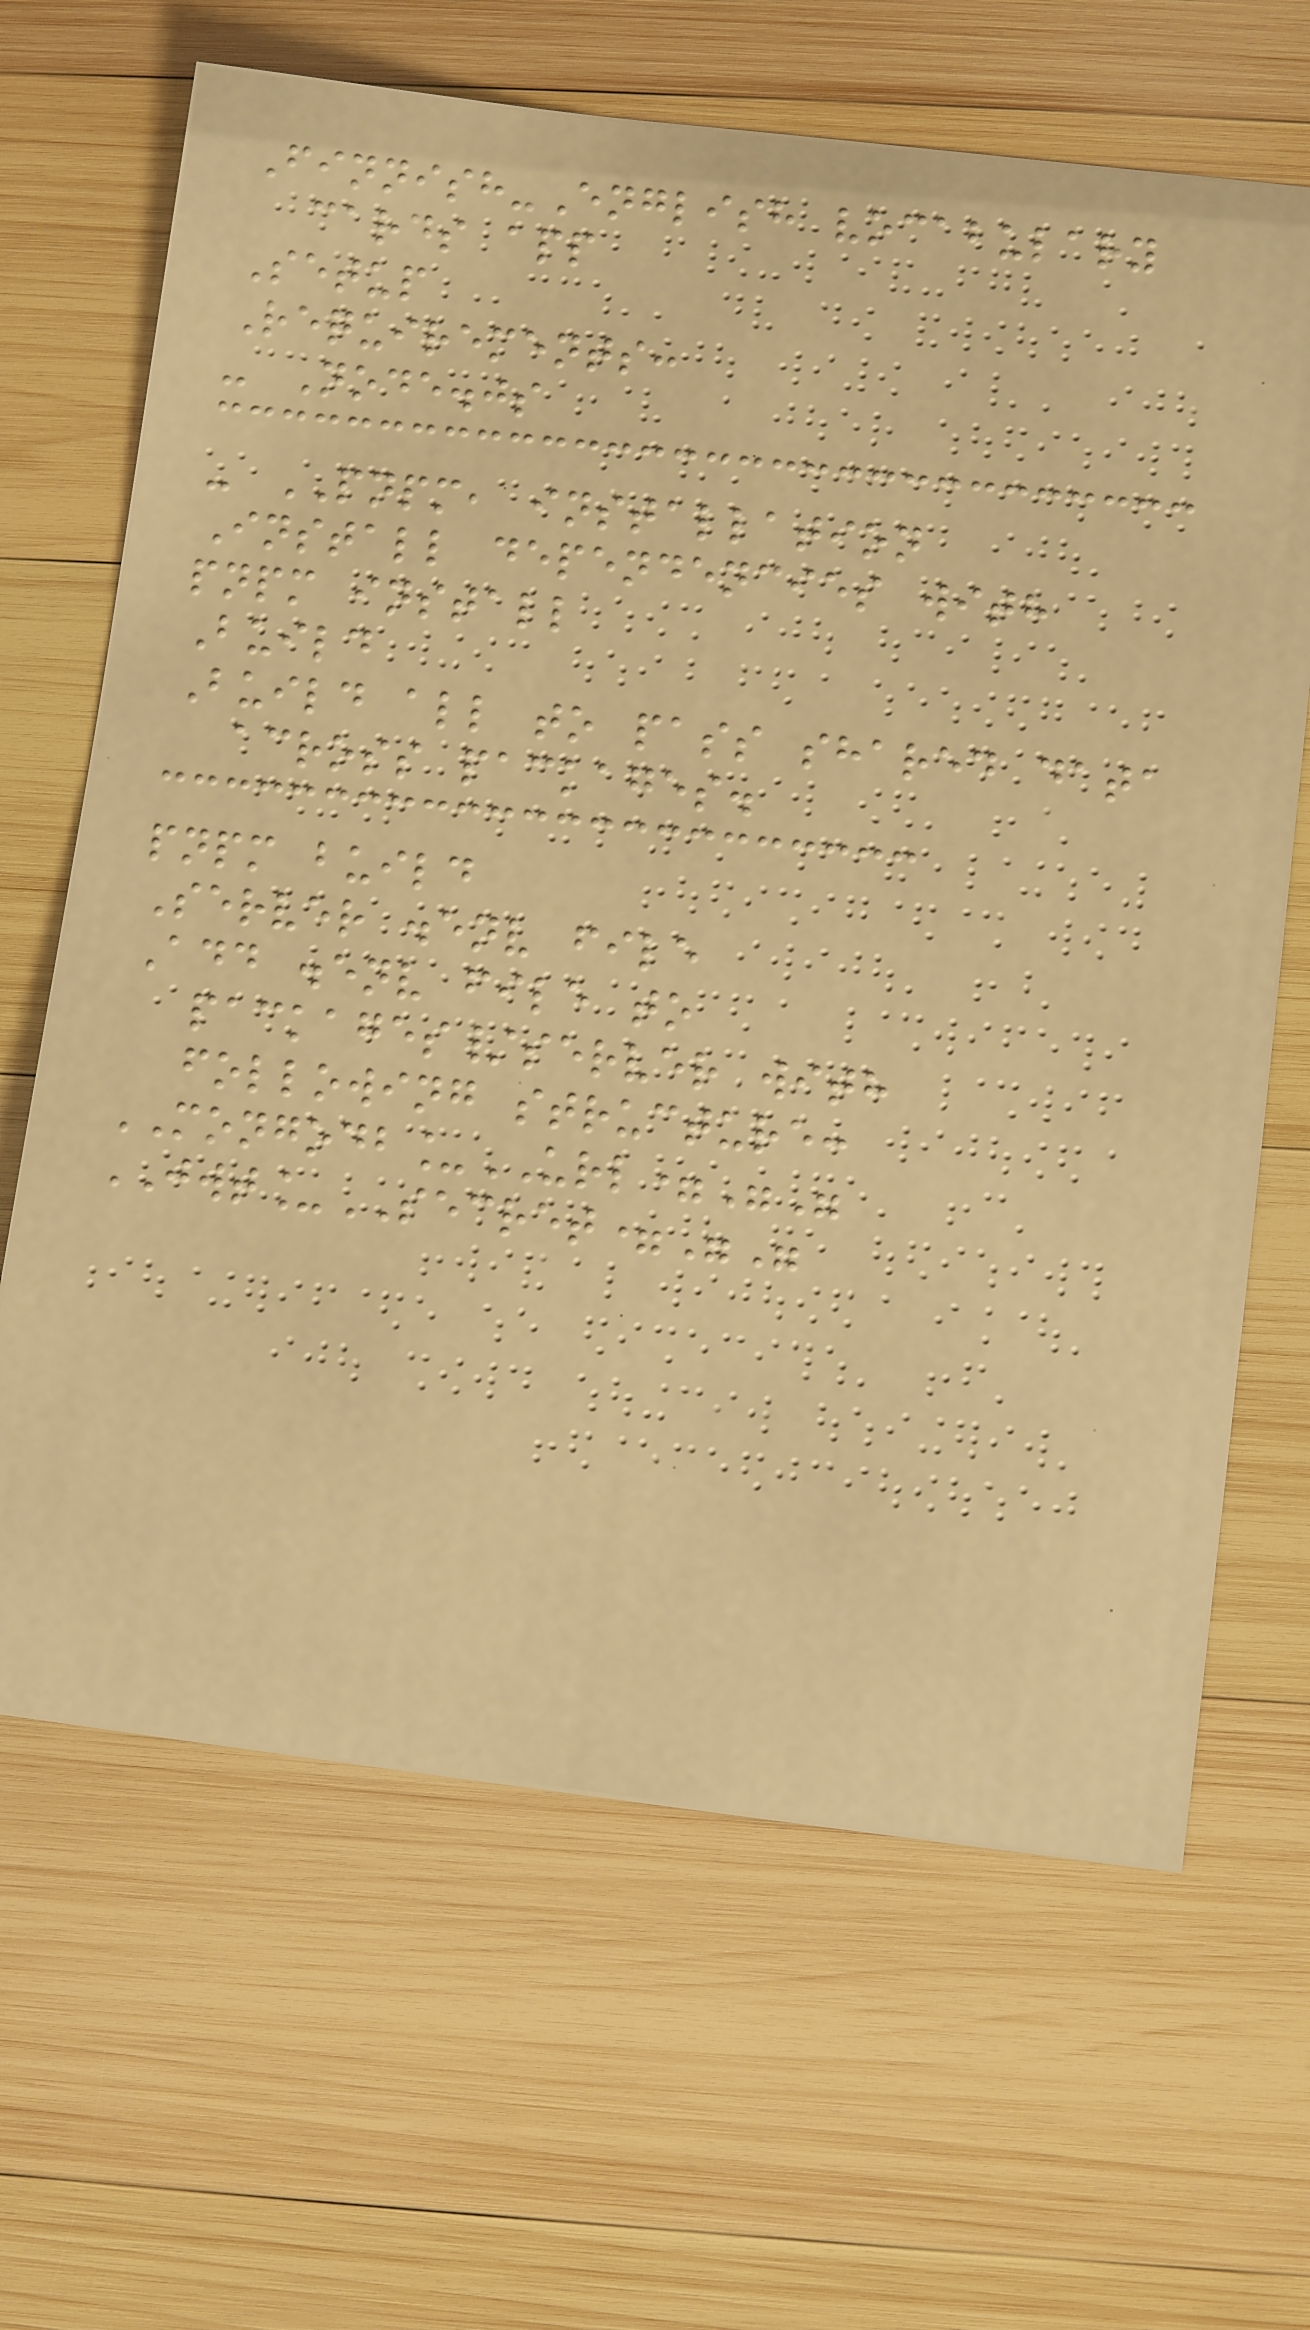Finnish-English vocabulary
cards app
Setup
Requirements:
- Node.js
- PNPM, installation
Install dependencies with
pnpm install
Build
Build all to pass shared data
across packages.
pnpm build
Server .env file
Add .env file to
packages/server with
following structure:
MONGODB_URL=""
JWT_SECRET=""
